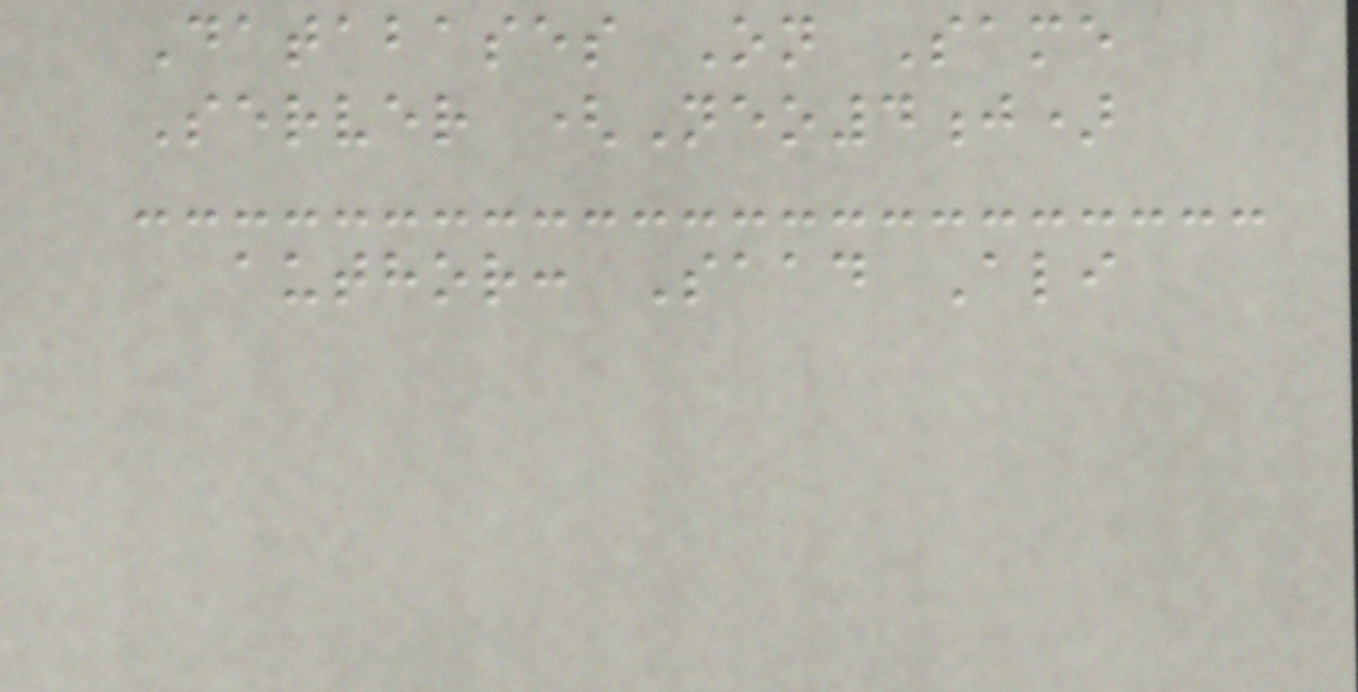Databases On Same
Server (Neo4j)
author: Saad Ali
